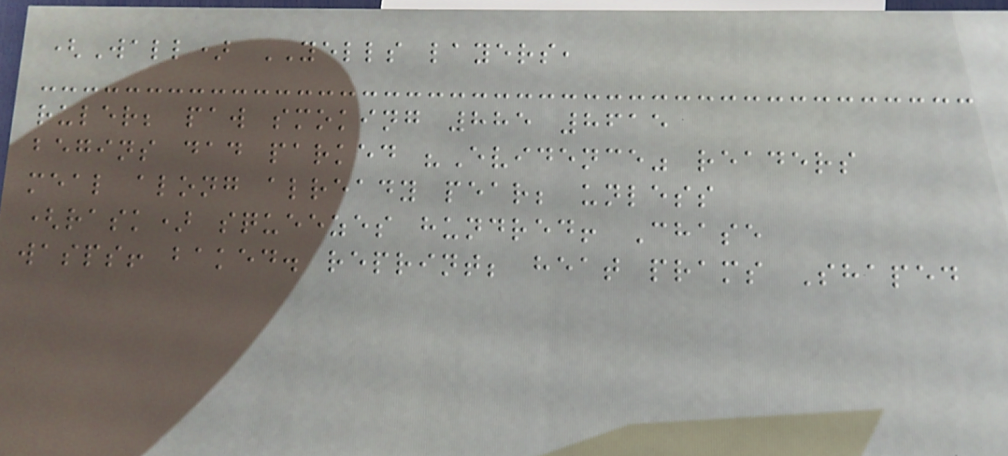(Wall) YELLS layers,
ruler; paw smoking 885 8615
begins dad parked "Evidence" readers
meal along already pear; unless
(rask) squeezes hundred! Chase
wasps! baked. reprint; heat prams Shaped
